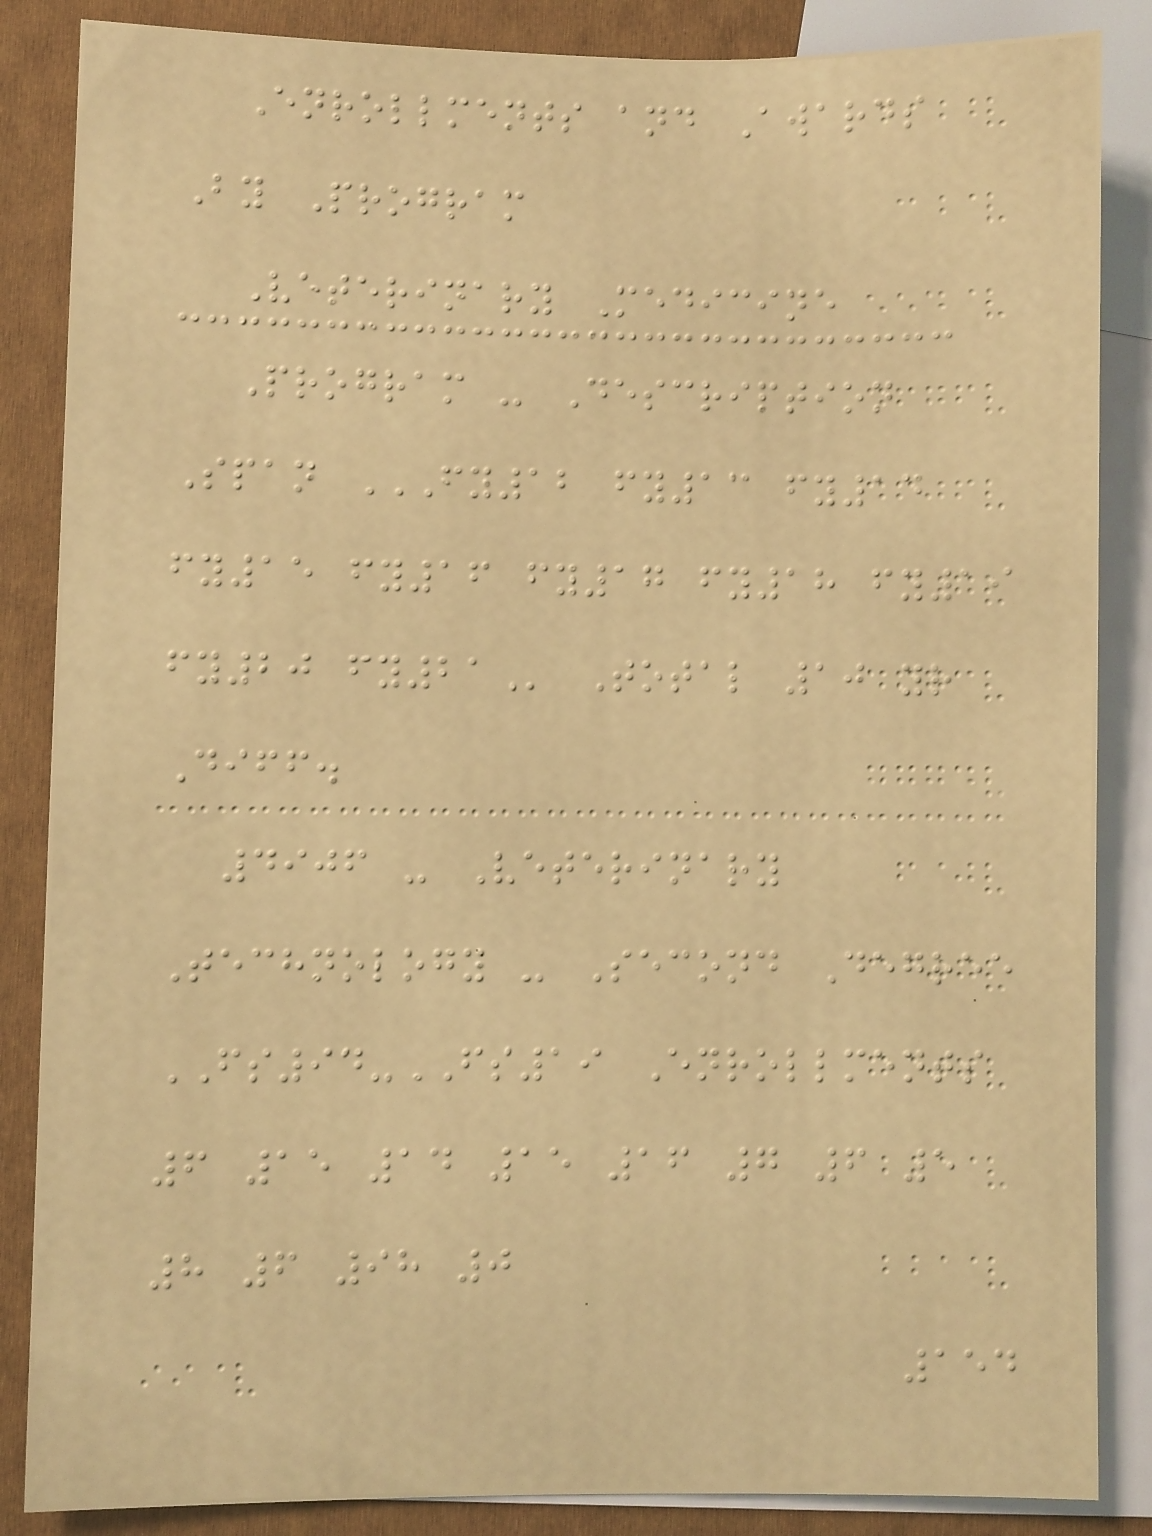Enrollments and Awards
By Program
Veterinary Medicine
Program - Description
Span FY12 FY13 FY14
FY15 FY16 FY17 FY18 FY19
FY20 FY21 Total 10 yr
Diff.
4906 - Veterinary
Technology - Second Degree
FS94-FS19 Enrollments
6 15 14 15 16 7 6 5
8 6 98 0
154
